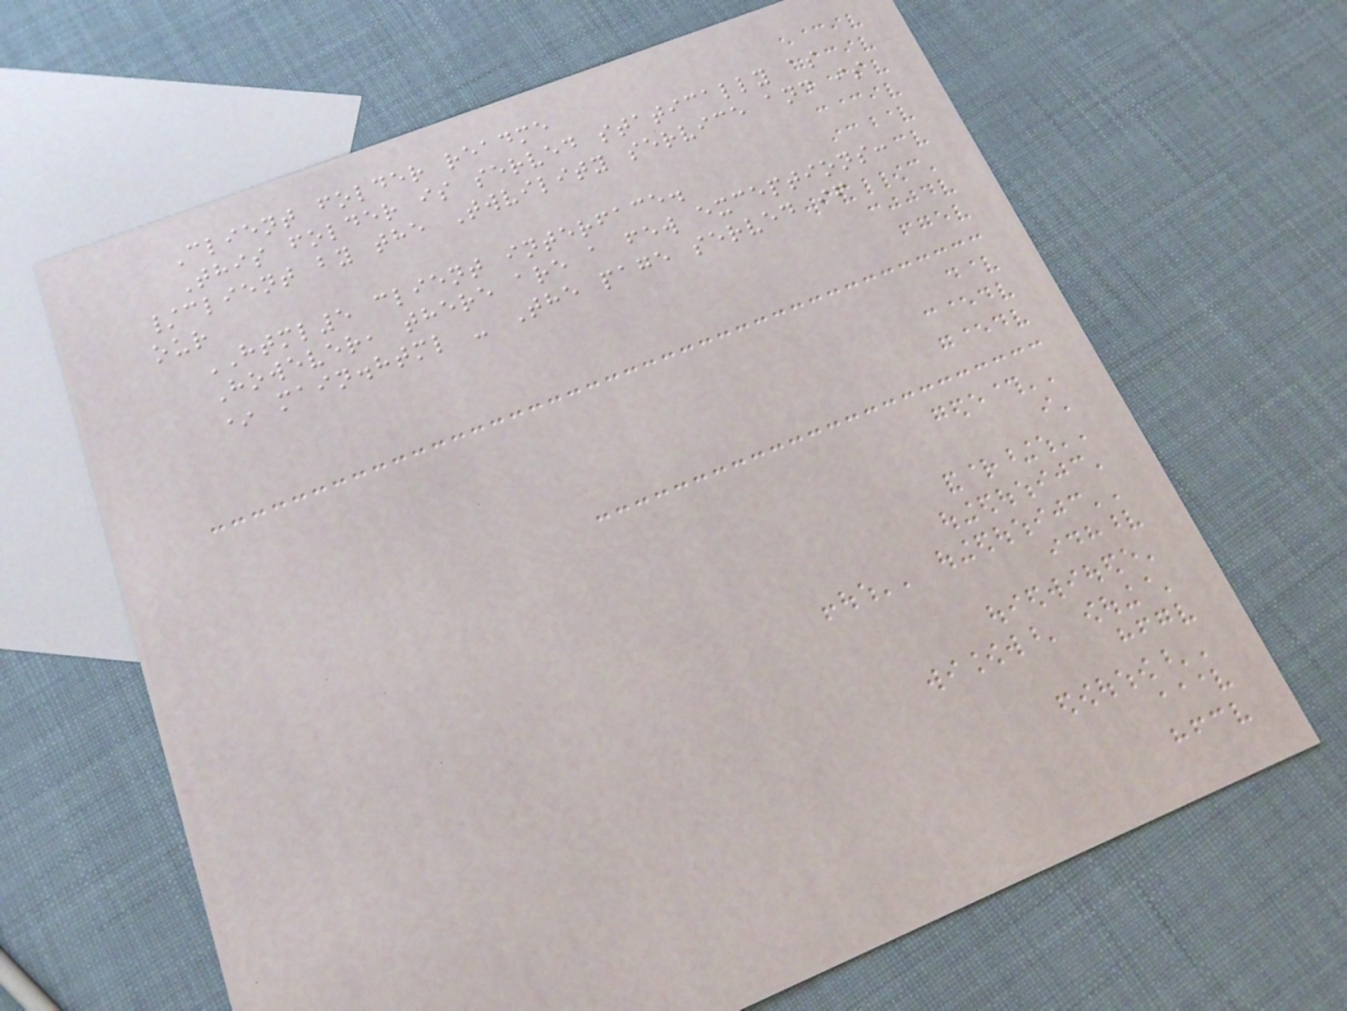Client folder readme
This folder is served statically as
/client by the Twvility service and is
our
HTML5 client interface.
However, there are a few exceptions:
* main.html - The page served if
